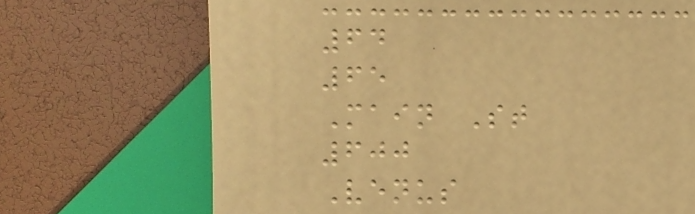64
65
Main St
600
Venus
